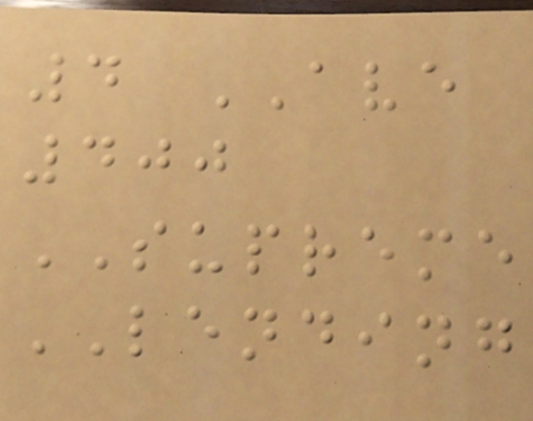4 AVE
400
SUPREME
LENDING
